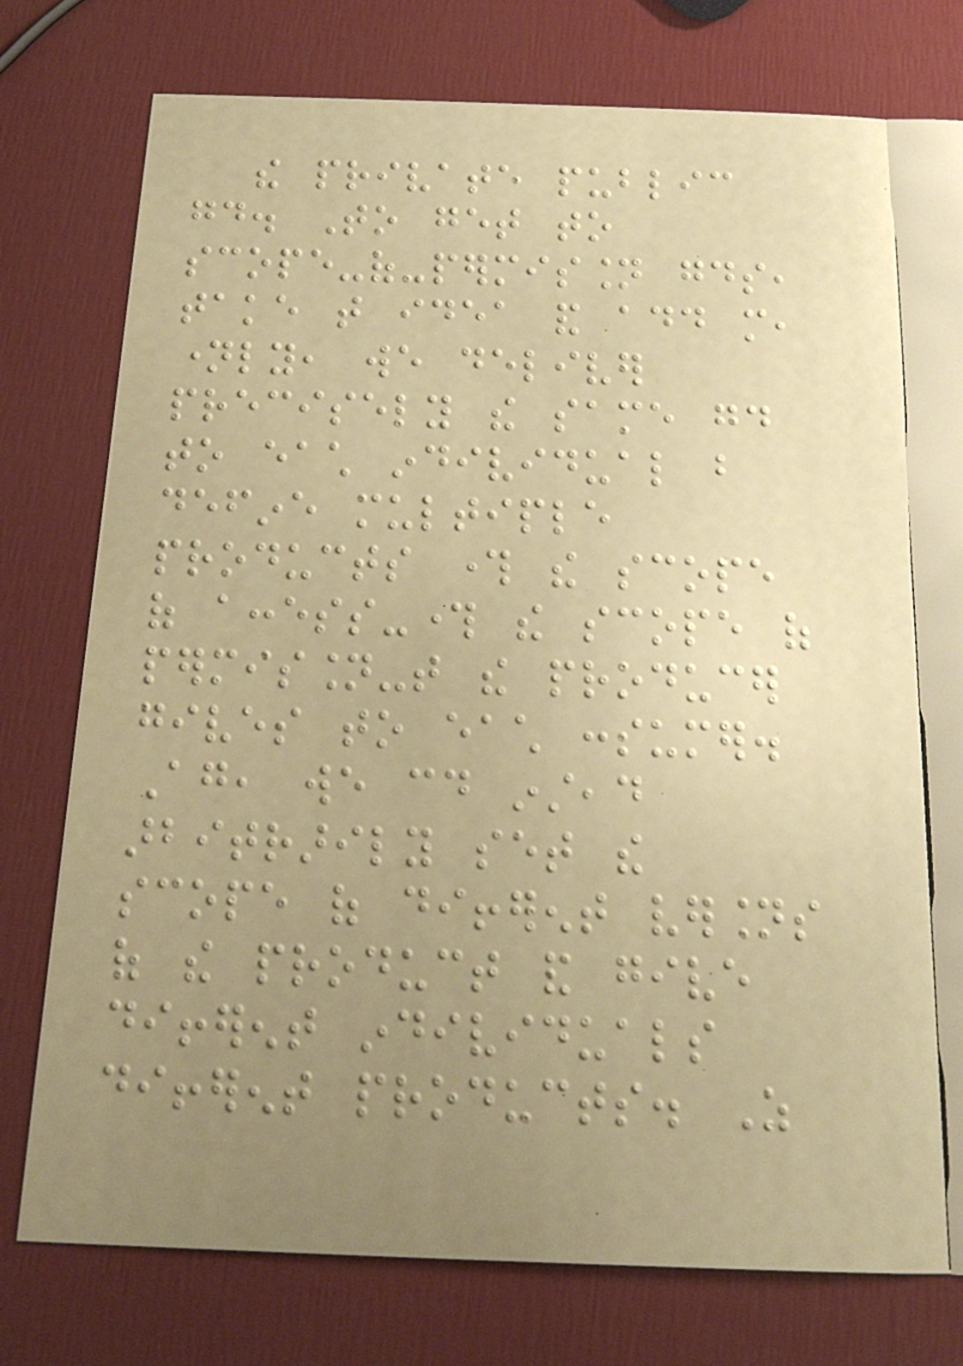the private public
good. To get to
scope-of-permission goods,
take that idea and add more,
namely, we deliver
precisely the same good
to each individual but
define multiple
products through the scope
of access-through the scope of
permission-that the producer
gives to each consumer.
Again, we could instead
arbitrarily set the
scope of different versions
of the product and give
different individuals
different products. As
